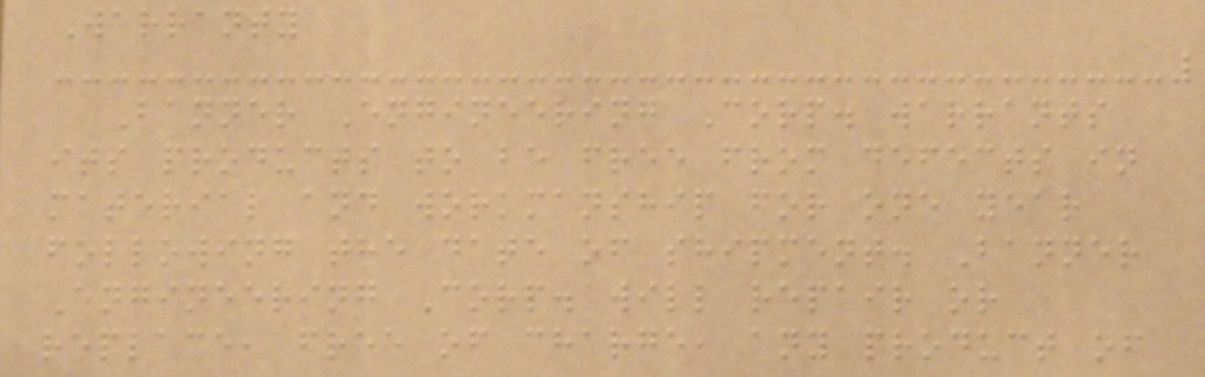Warranty
Banner Engineering Corp. warrants
its products to be free from defects in
material and workmanship for one year
following the date of shipment. Banner
Engineering Corp. will repair or
replace, free of charge, any product of
